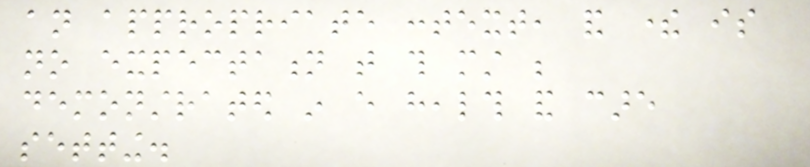an appropriate context, and there is
no expectation that this must be
demonstrated in every health and care
setting.
